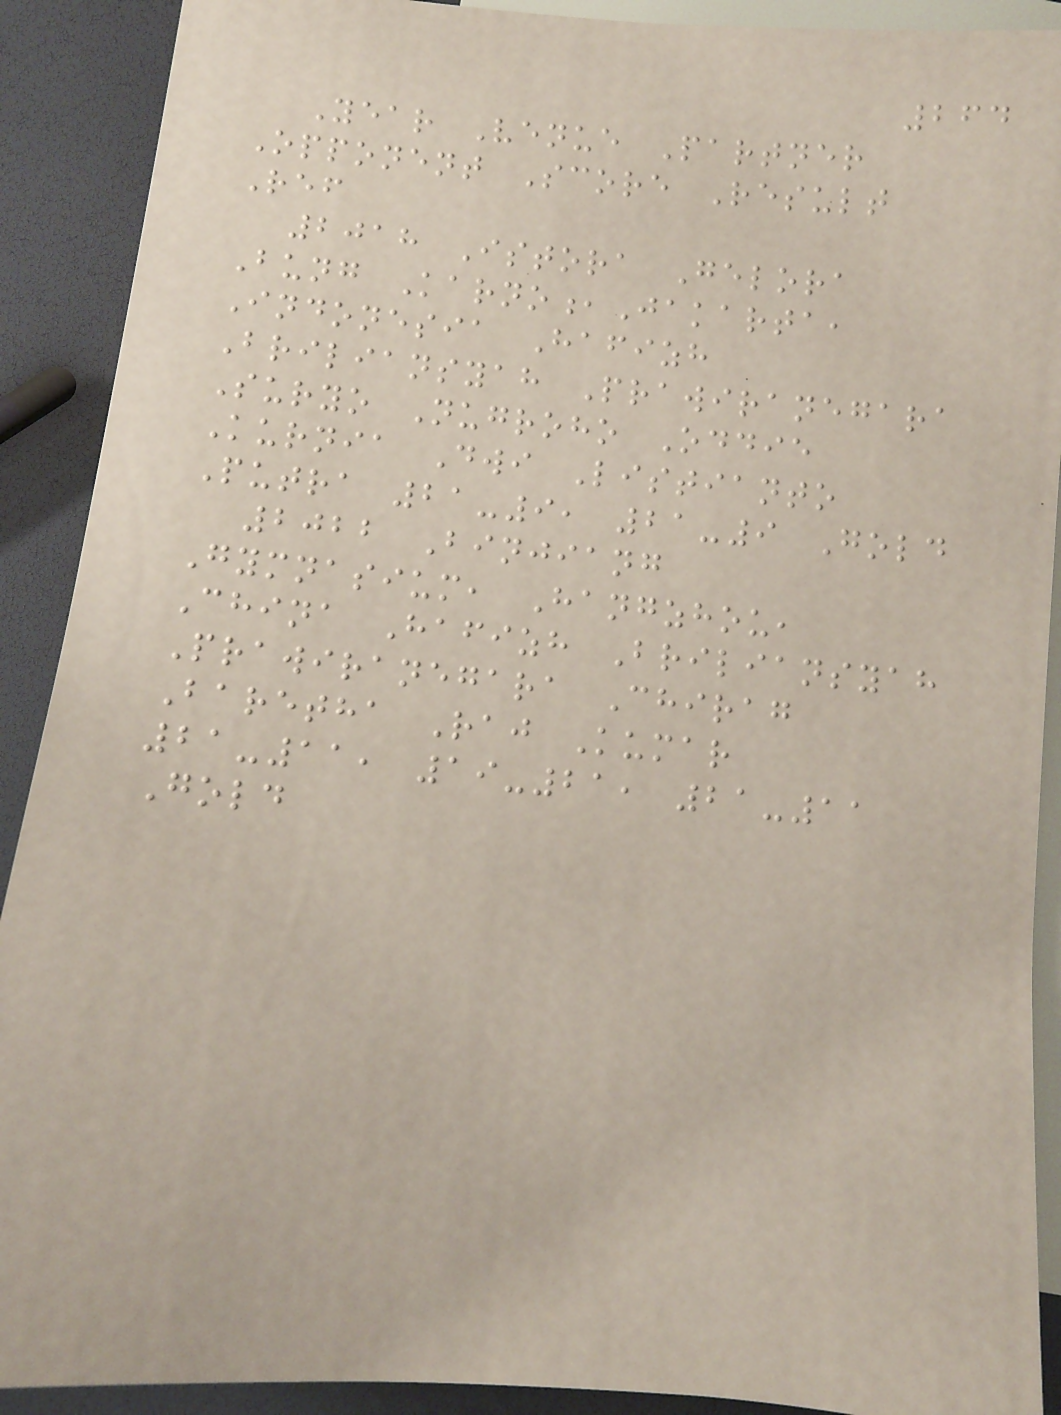264
Year Venue Partner
Opponent Score Result
Ref
2018 Istora Gelora
Bung Karno,Jakarta,
Indonesia Hafizh
Briliansyah Prawiranegara
Suryo Nugroho Oddie
Kurnia Dwi Listianto
Putra 21-9, 21-9 Gold
2022 Binjiang
Gymnasium, Hangzhou,
China Hafizh Briliansyah
Prawiranegara Chirag
Baretha Raj Kumar
21-11, 19-21, 21-11
Gold
